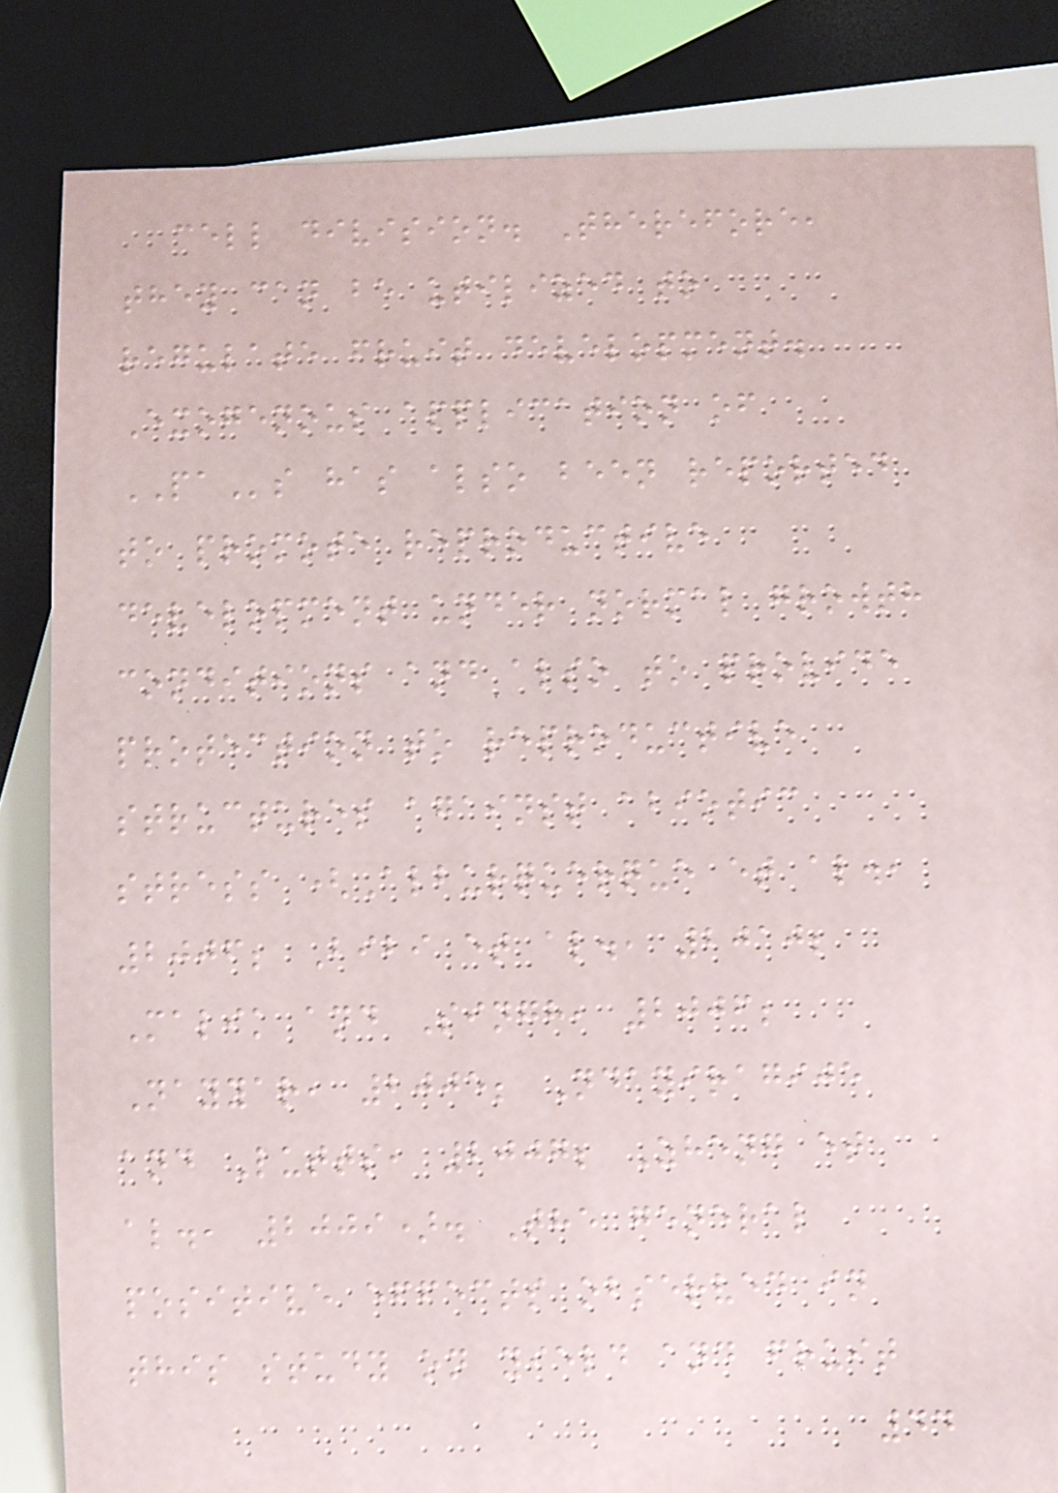cell division. Therefore,
they can be utilized to
regulate fruit development.
Exogenous application of
PAs has also been reported
to promote reproductive
development under normal growth
conditions and also to provide
protection to reproductive
structures against abiotic
stress (Alburquerque et al.,
2006; Bibi et al., 2010;
Malik and Singh, 2006;
Nayyar, 2005; Ndayiragije
and Lutts, 2007; Zheng et
al., 2009). The general
positive effects observed in
this study on yield and fruit
44
